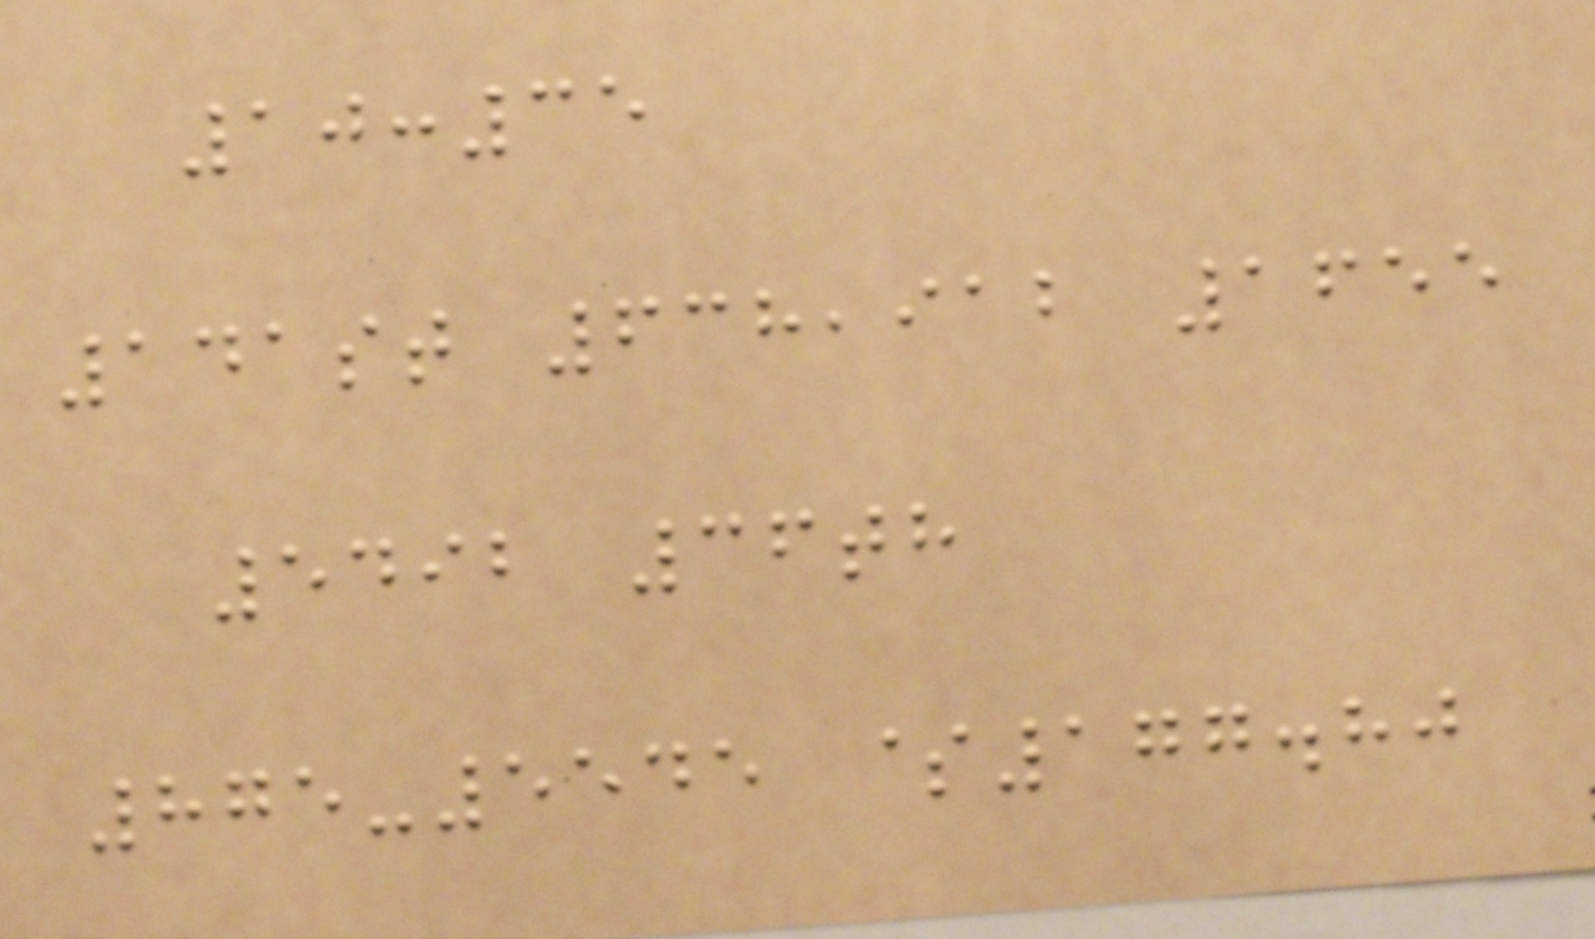10:35
141st 638,912 1655
5492 36th
875-5545 $177.80
